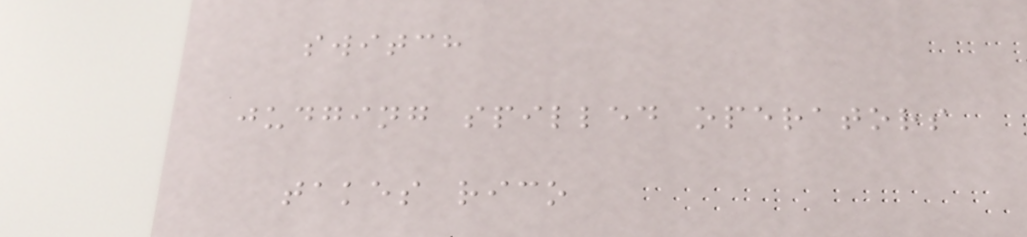switch
judging spilled operators
takes rico
